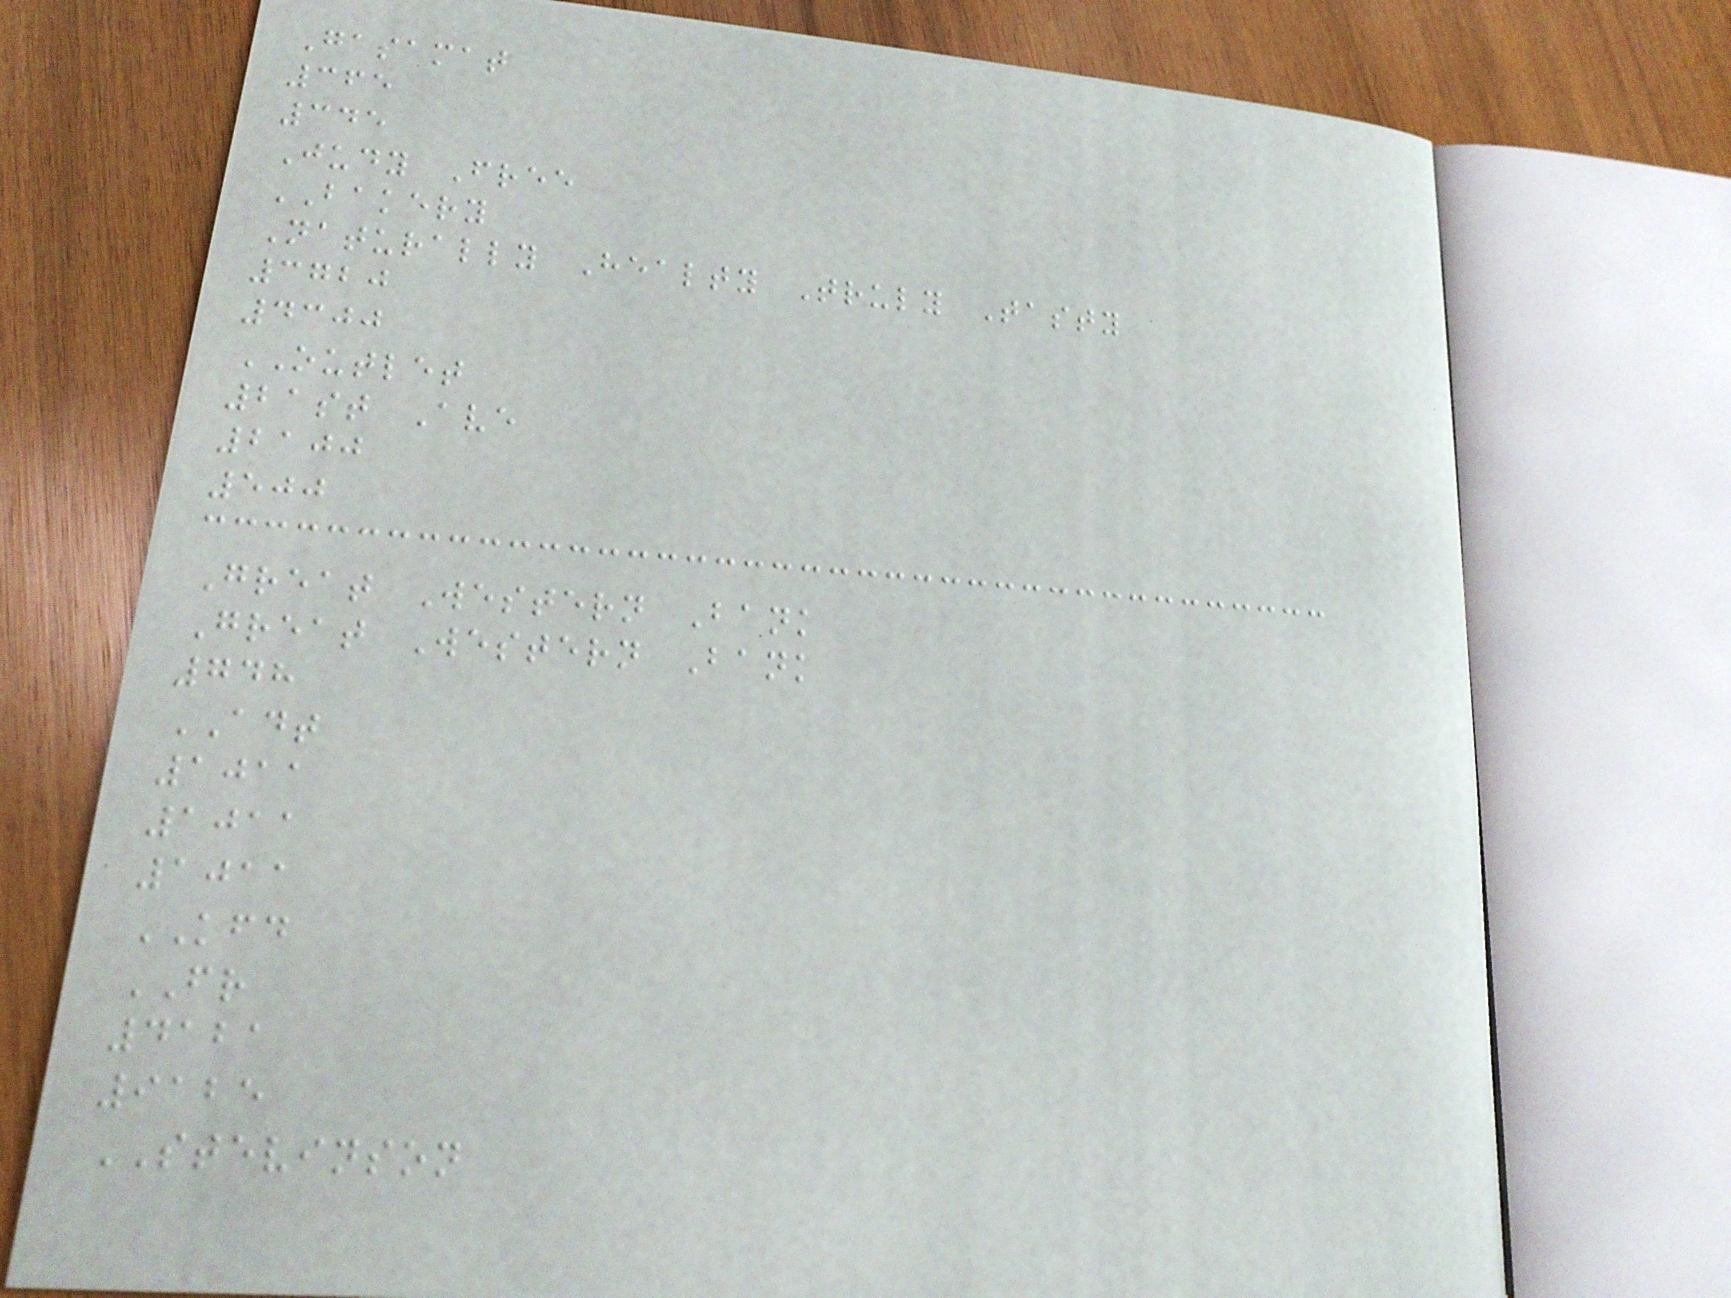Gasamat
365
345
Judy Free
BAKERY
Naturally Healty Truly Tasty
3720
4300
OUTLET
21st Ave
2100
500
Great Western Bank
Great Western Bank
748
ADT
1011
1011
1011
KFD
FR
4121
9125
STEVINSON
